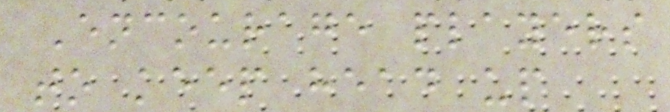Encourage players
to keep head up
